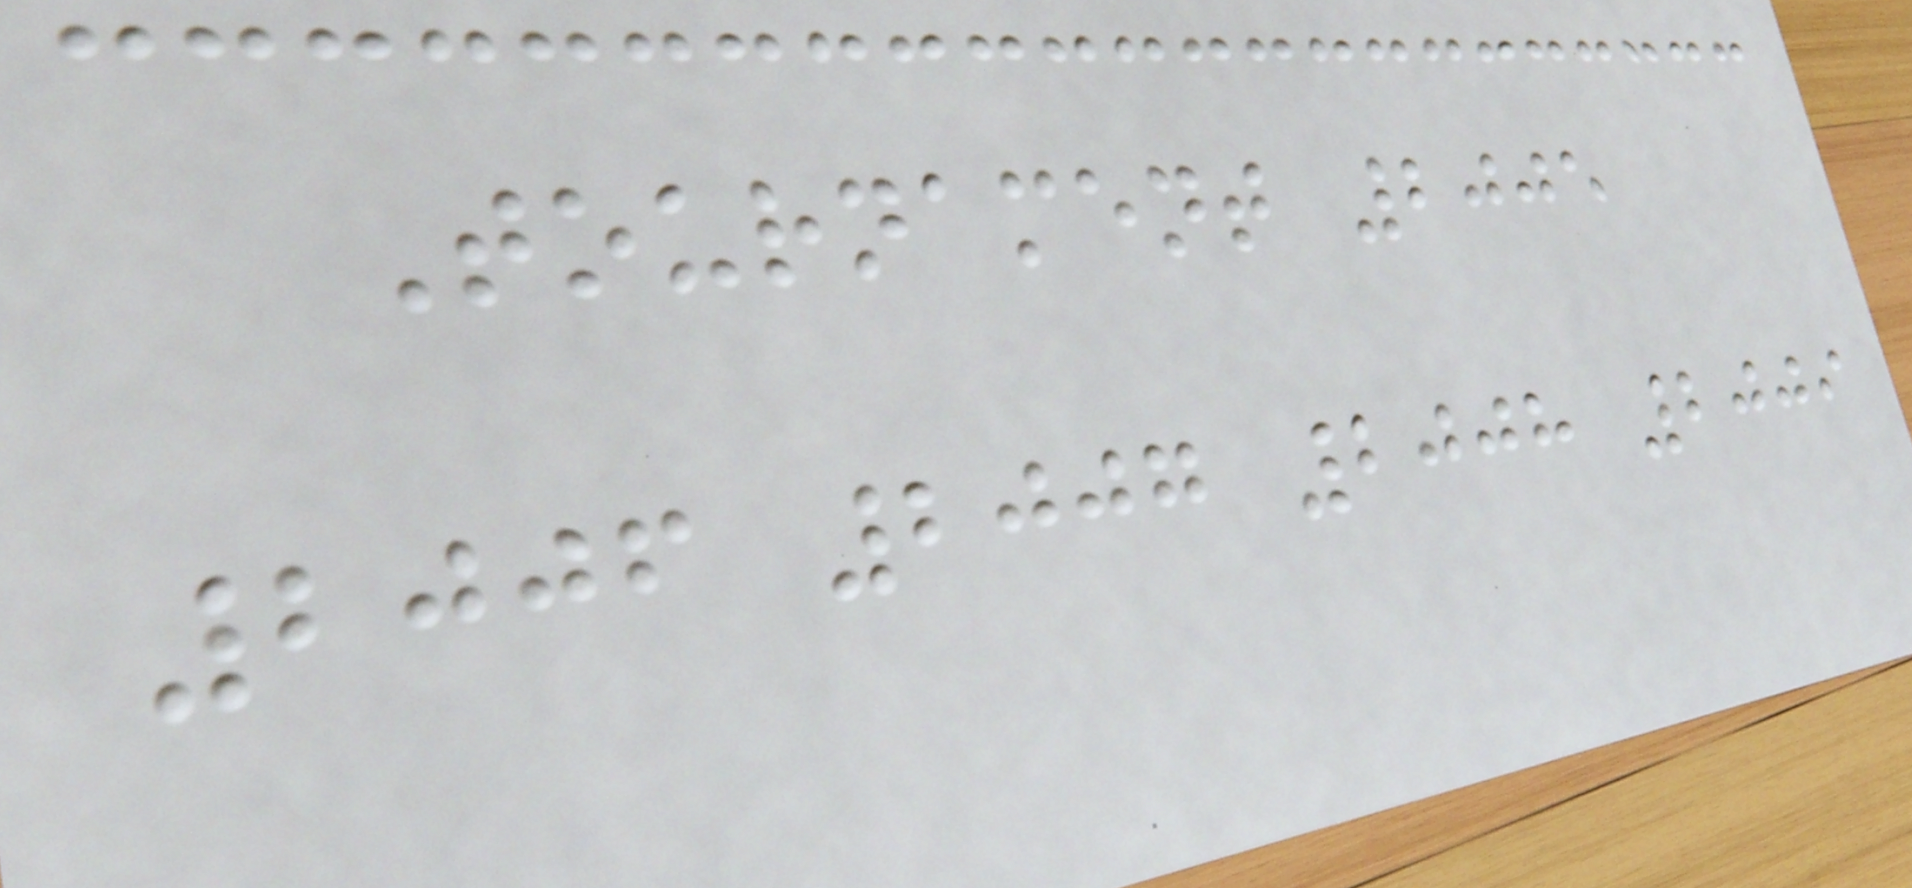Tournament 2005
2006 2007 2008 2009
